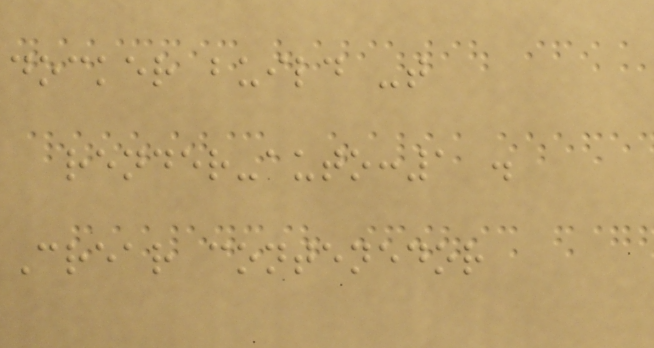docker build -t
render-auto:1 .
Crear contenedor
